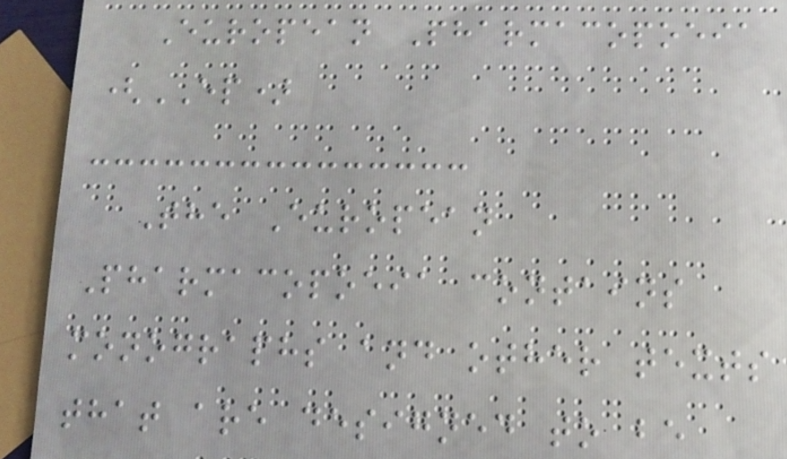European Pharmacopoeia
(EP)
The European
Pharmacopoeia contains
monographs and other texts
that are designed to be
